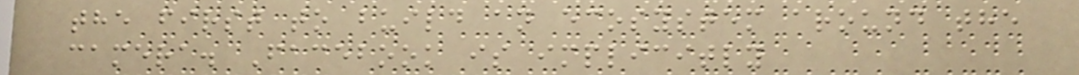the first to build an ecosystem around the
camera. Facebook is implicitly
